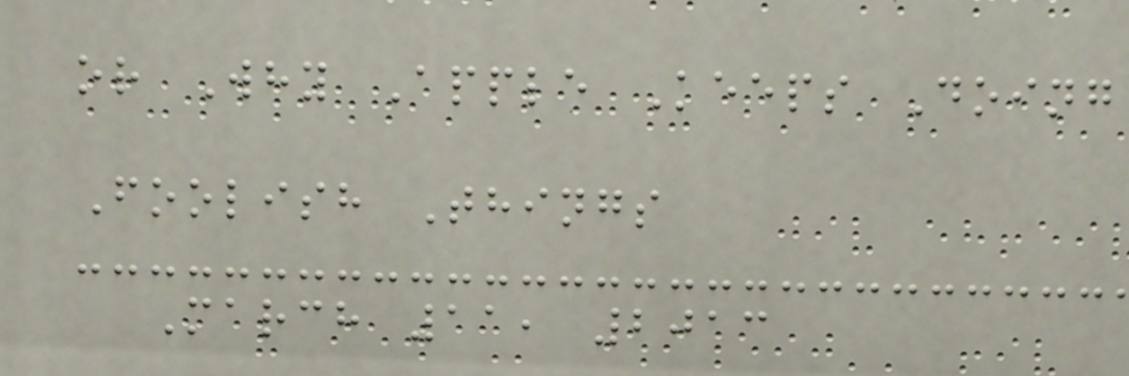or Why Apple Keeps Doing
Foolish Things
March 11, 2013
